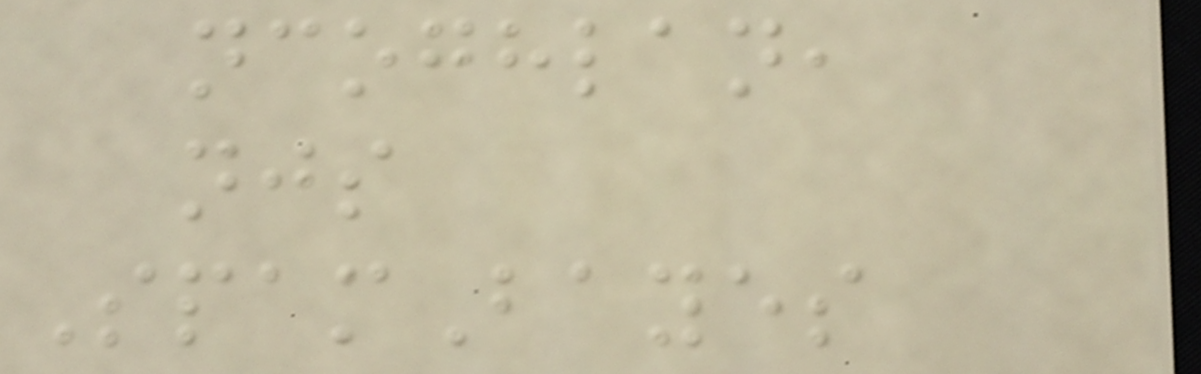ncoghlan,
njs
SpamBayes
